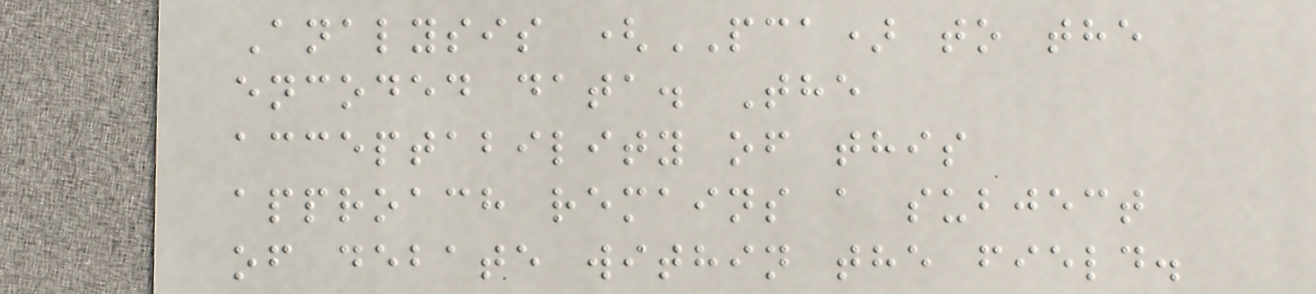Analysis (PCA) to the
encoded data. The
acceptability of this
approach remains a subject
of debate within the field.
